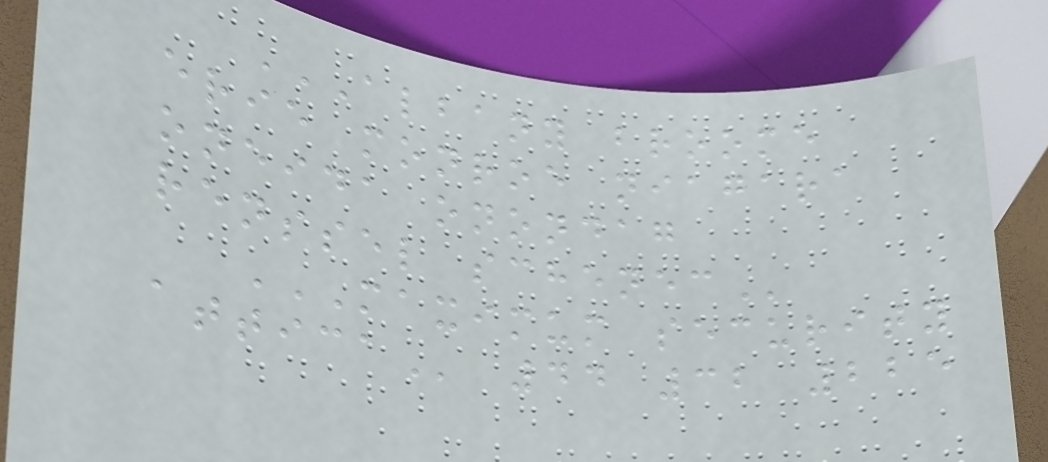ALBANY BROOME
ERIE MONROE NIAGARA
ONEIDA ONONDAG
RENSSEL SCHENEC
MAXIMUM SECURITY
ATTICA 44 32 225
